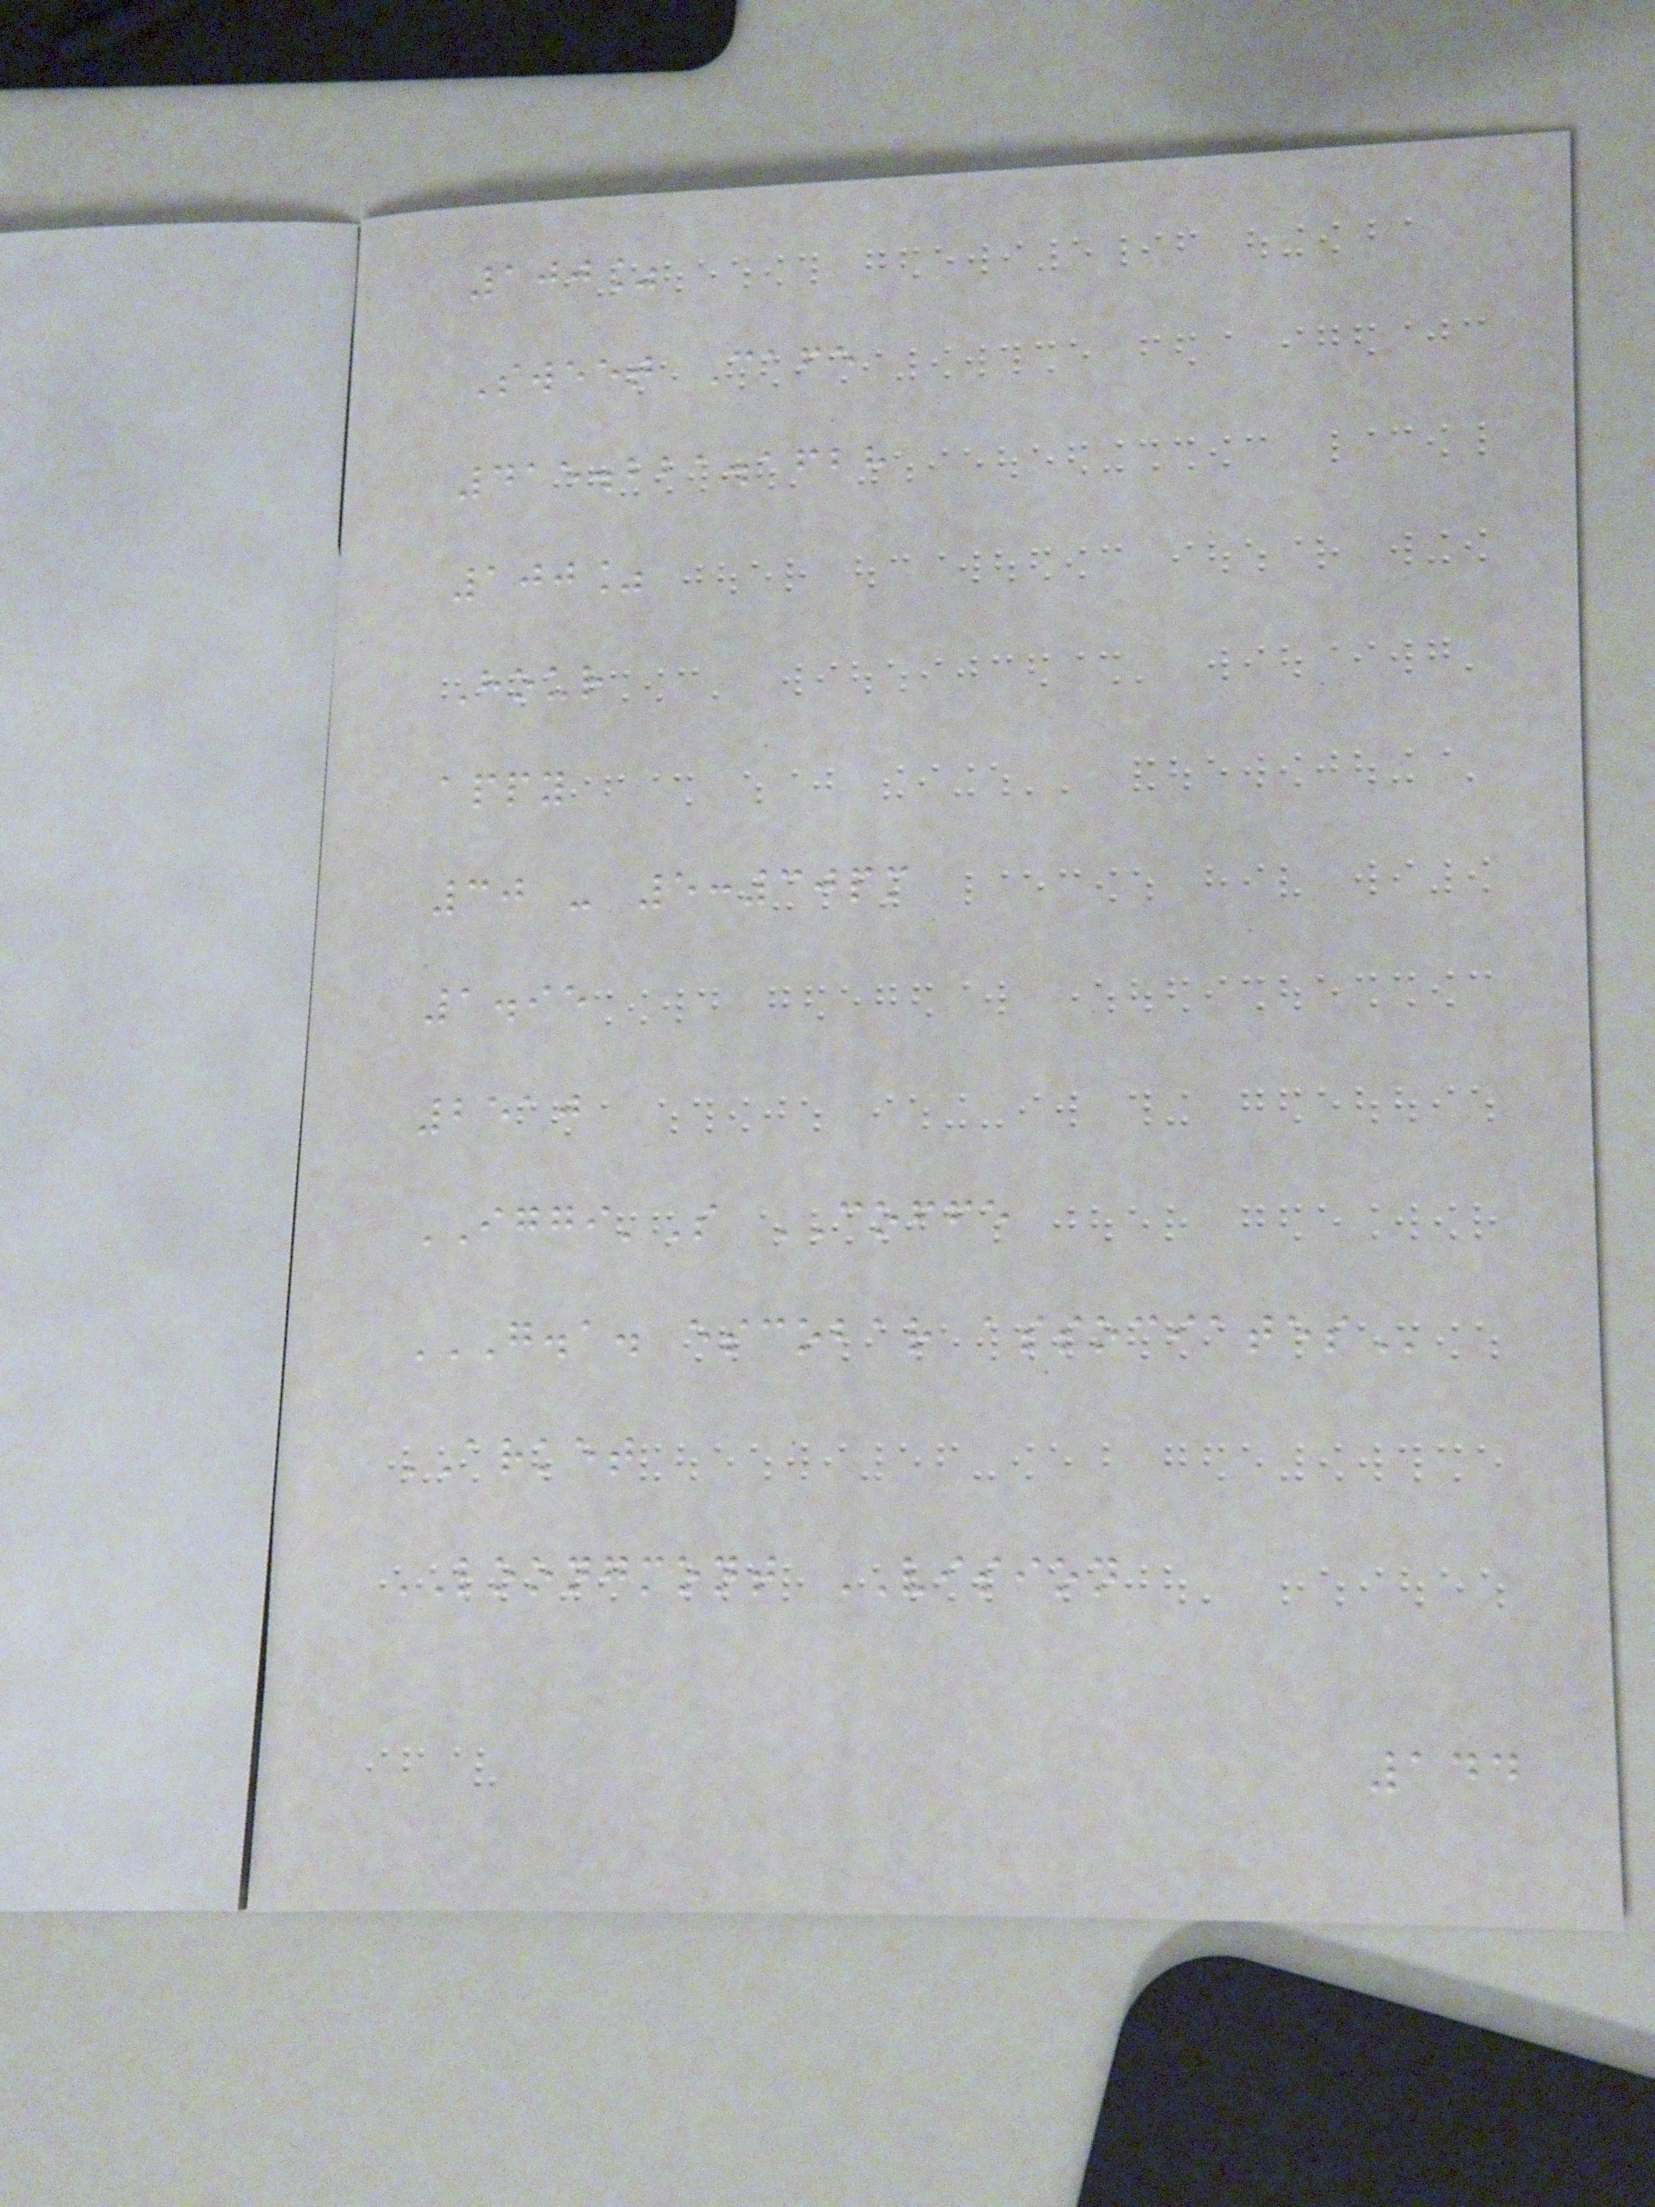100%
Sweet Cafe
415.221.1628
100%
Hour
appy
30 - 5:30pm
1.95
2510
IGGI'S COFFE
G.A. ESCOBAR ASSOCIATES
ARKET
LOONGMONT VISION
144
